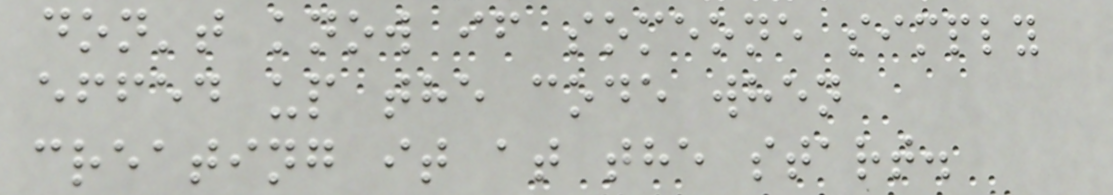don't know if someone simply
effed up the code when
creating it at the start.
